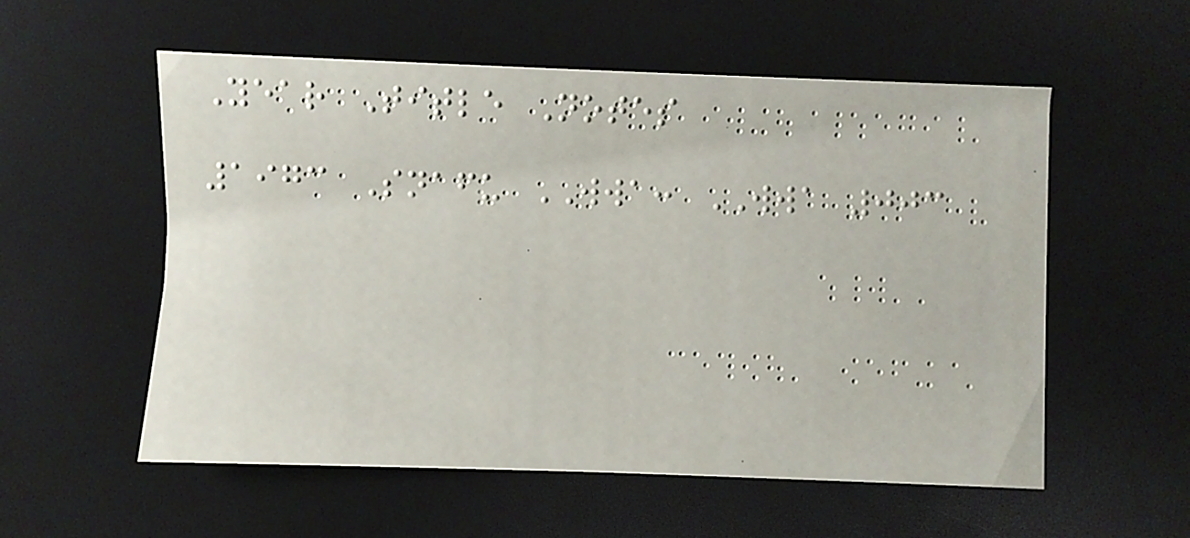Year Title Notes
1973 Snafu WWA: WWA 003
